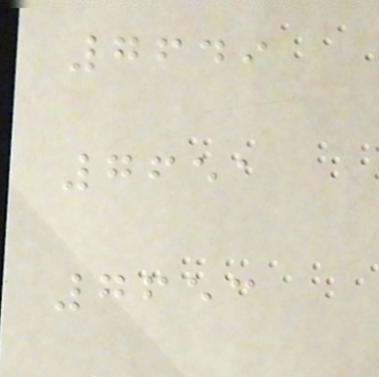7649
7651
7653
